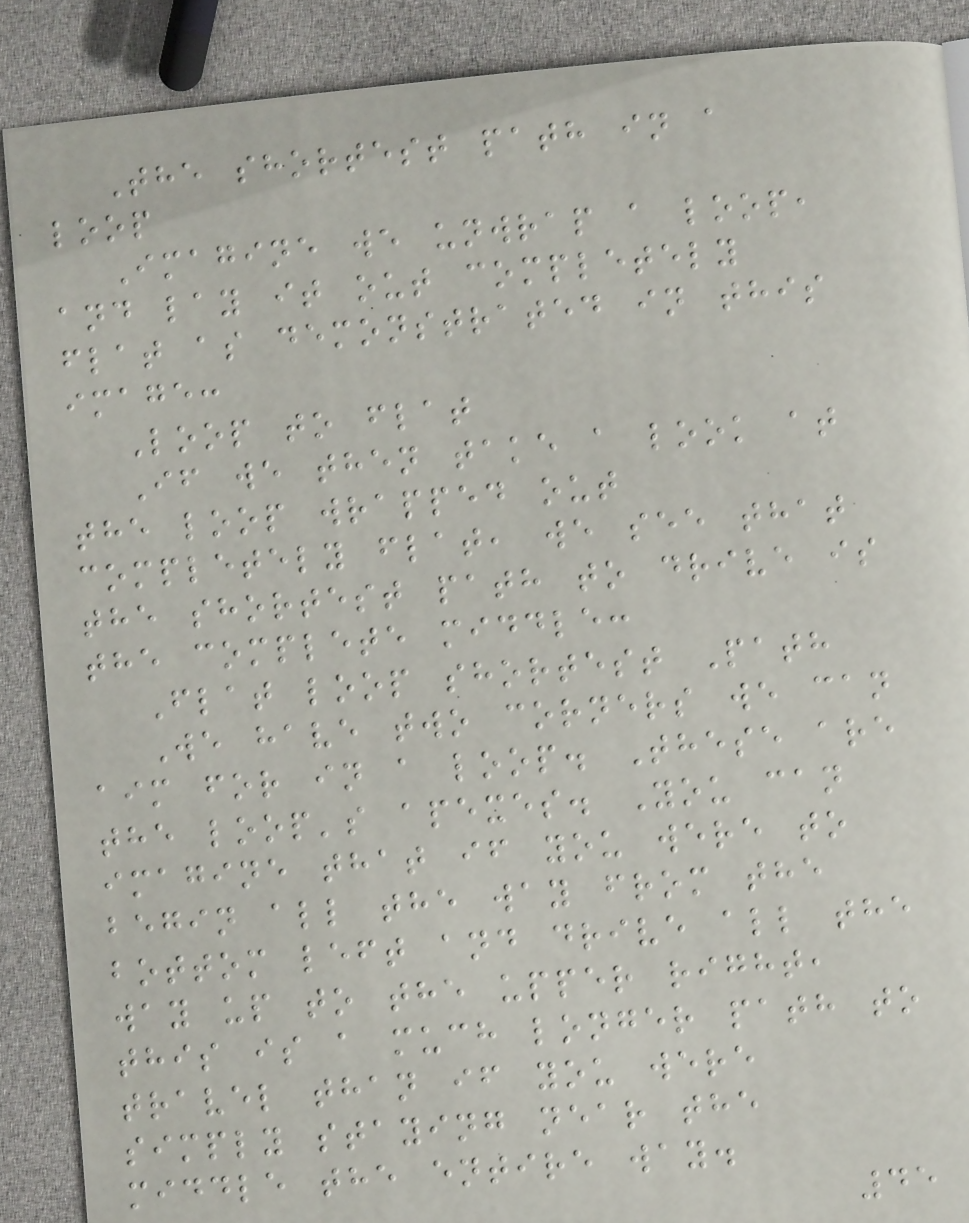The shortest path in a
loop
Imagine we unwrap a loop,
and lay it out completely
flat as demonstrated in this
image:
Loop to flat
If we then take a look at
the loop wrapped out
completely flat, we see that
the shortest path to drive is
the complete middle:
Flat loop shortest Path
We have two corners we can
aim for in a loop. These are
the loop's apexes. You can
imagine that if you were to
begin all the way from the
bottom left and drive all the
way up to the upper right,
this is a much longer path to
travel than if you were
simply staying near the
middle the entire way.
45
